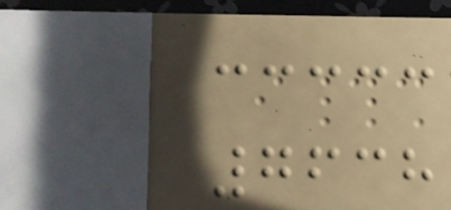7638
